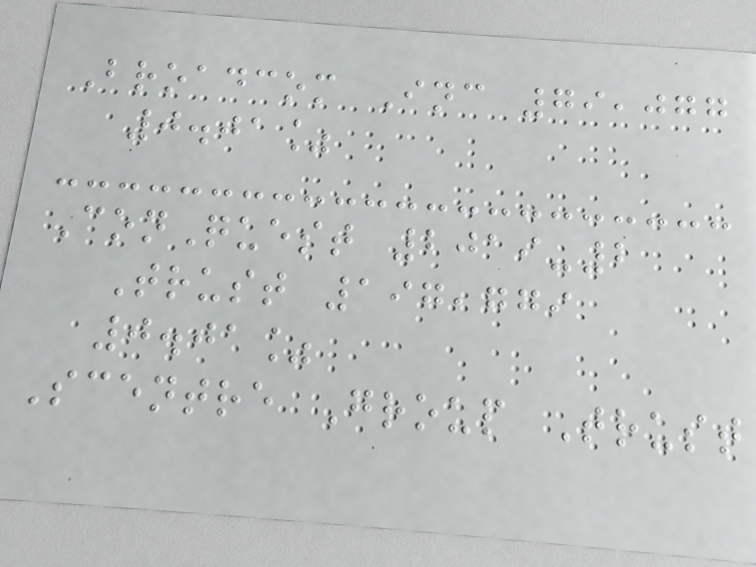Broadcom Inc 79,077
0.01%
ConQuest 2019-2
Trust 197,779
0.01%
Scentre Group Trust
